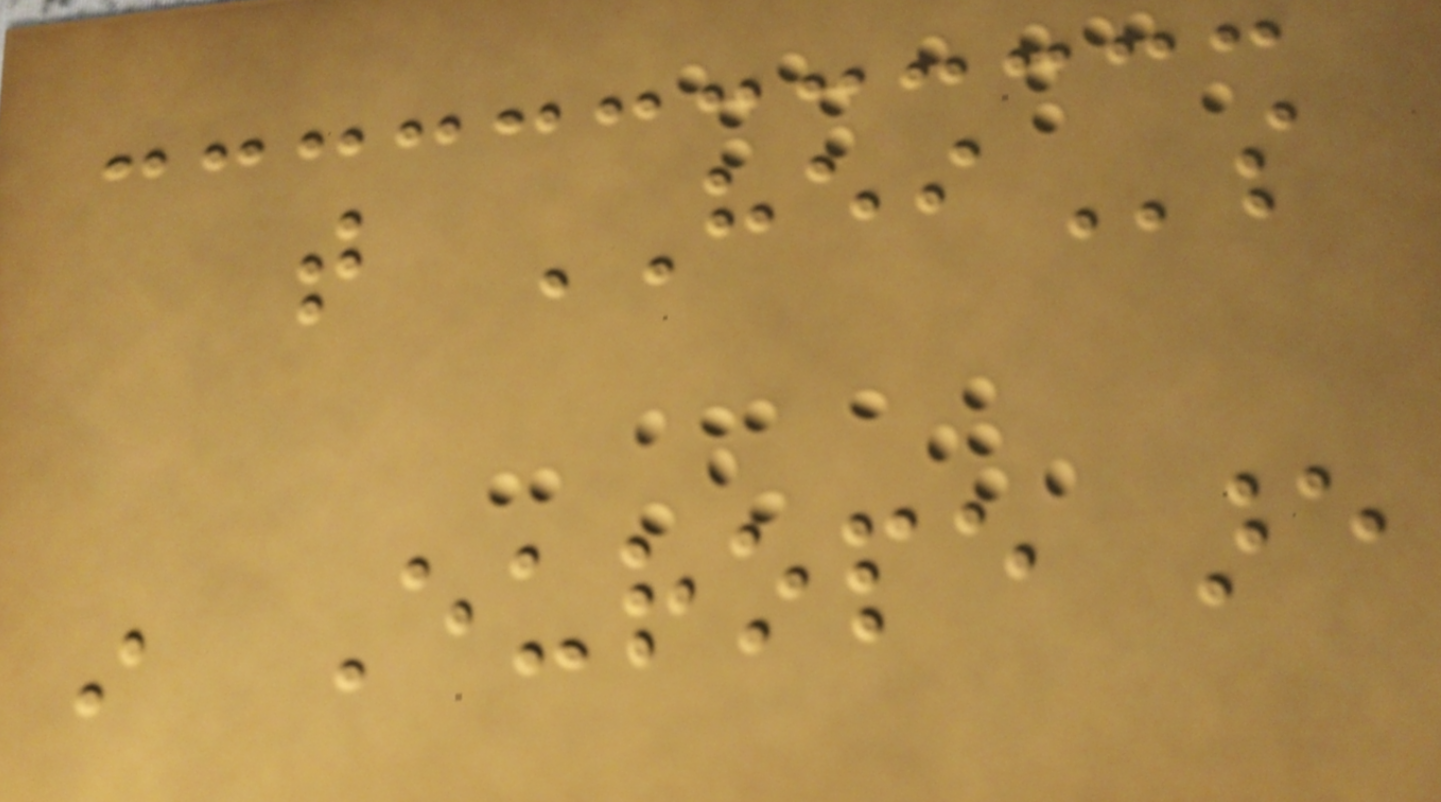that HEIs
in Europe are
